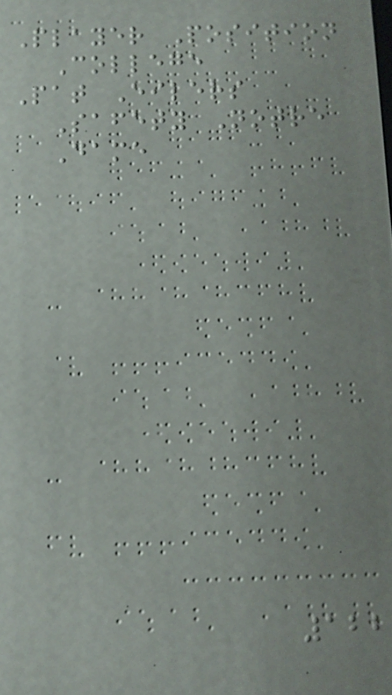Player Position
College
Pat Eilers
Safety Notre
Dame
122
